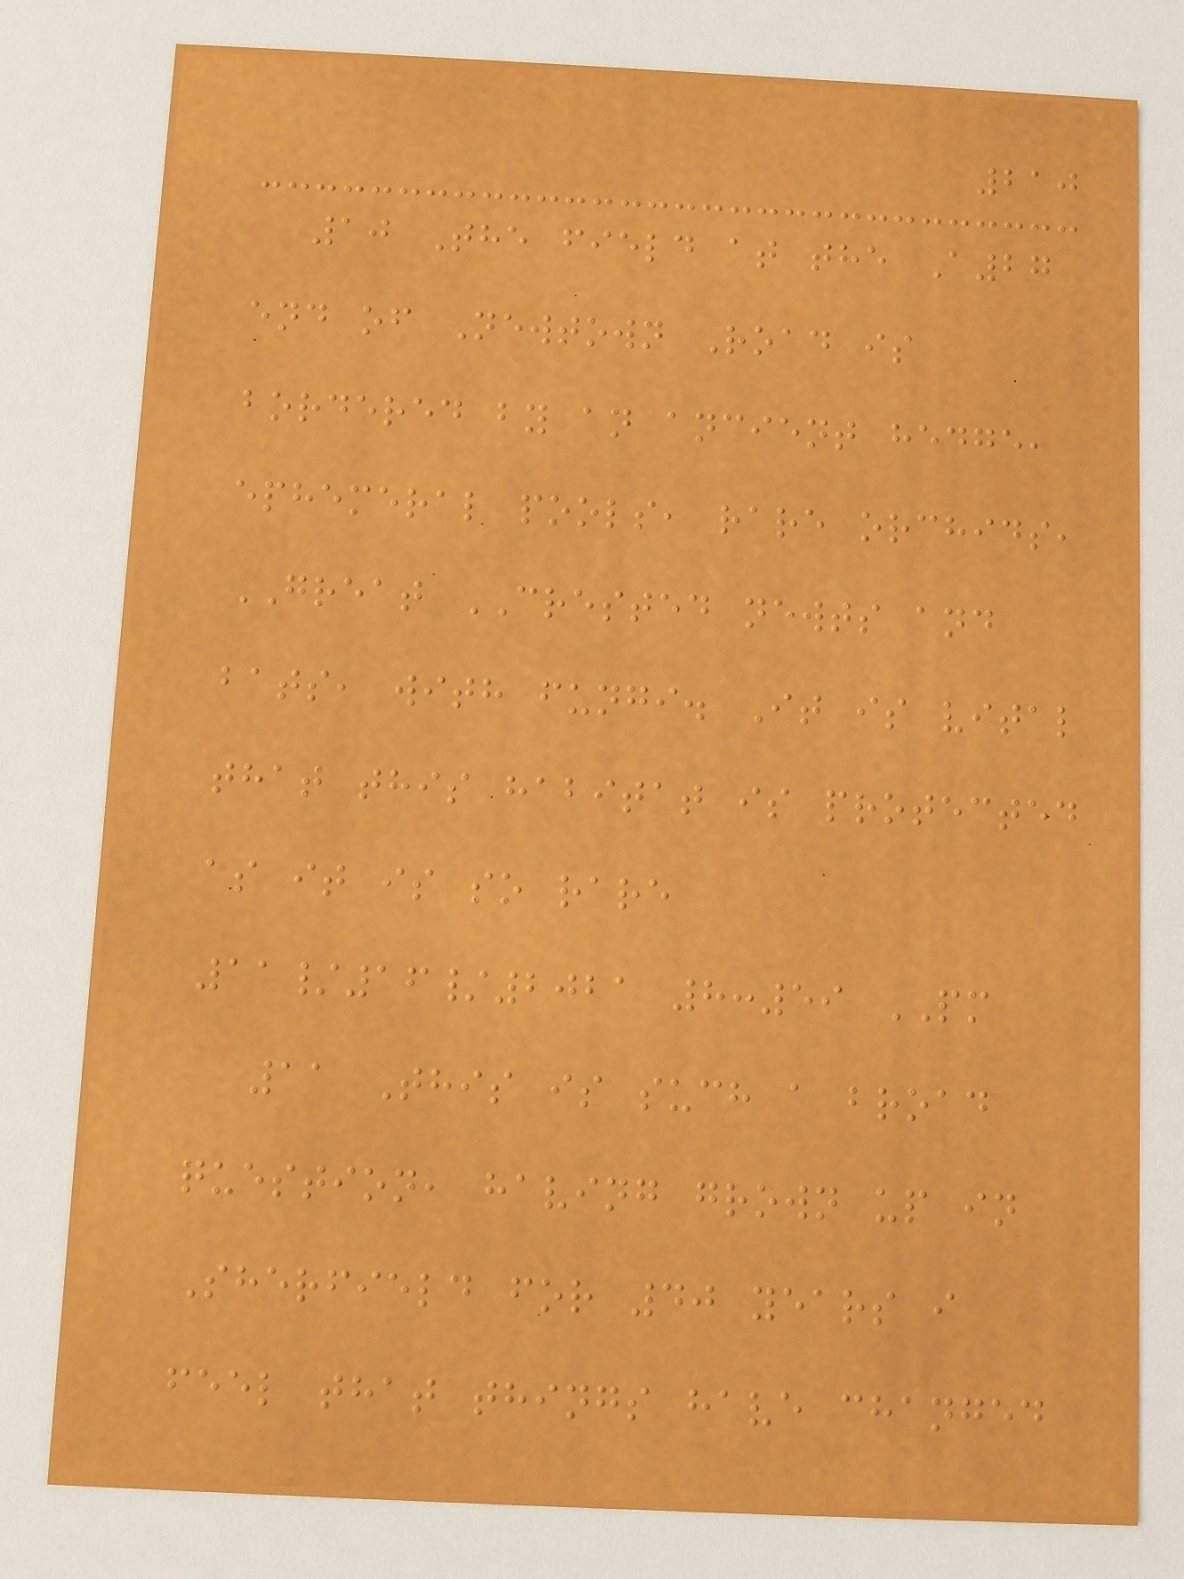210
10 The field at the A27
end of Newtown Road is
bordered by an ancient hedge,
ephemeral pools, rare orchids,
GREAT CRESTED newts and
bats, with fungi. It is vital
that this habitat is protected
as it is so rare
11/16/2021 8:59 PM
11 This is such a broad
question, having grown up in
Sherfield for 40 years i
feel that things have changed
